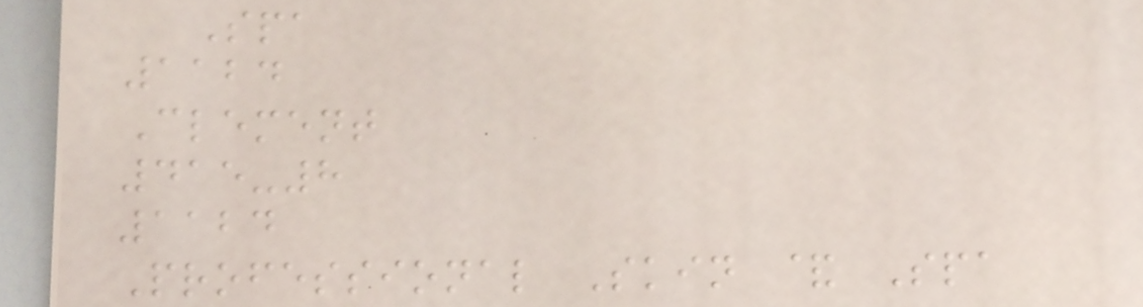Spa
1124
Clement
415-8
1124
Professional Skin & Spa
